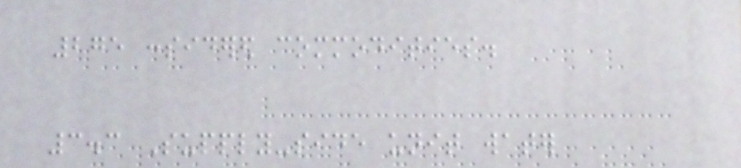275 considered commodities.
3.3 Supply-side unit water
